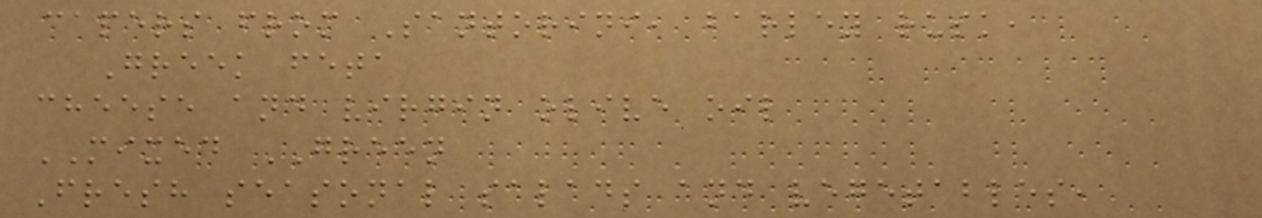capers from Santorini, barley rusk,
Greek feta
cheese and virgin olive oil
MIXED GREEN
Fresh seasonal salads and vegetables,
